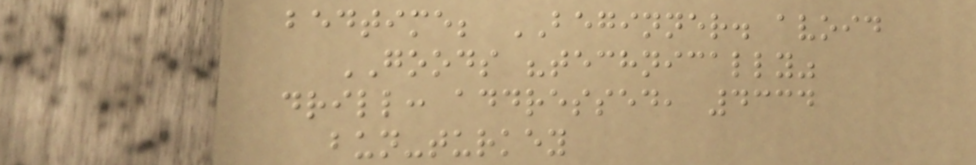bedtime; BEGINNER. avoid
GOODS "technically"
drill: addressed, 4334
bun-turkey
